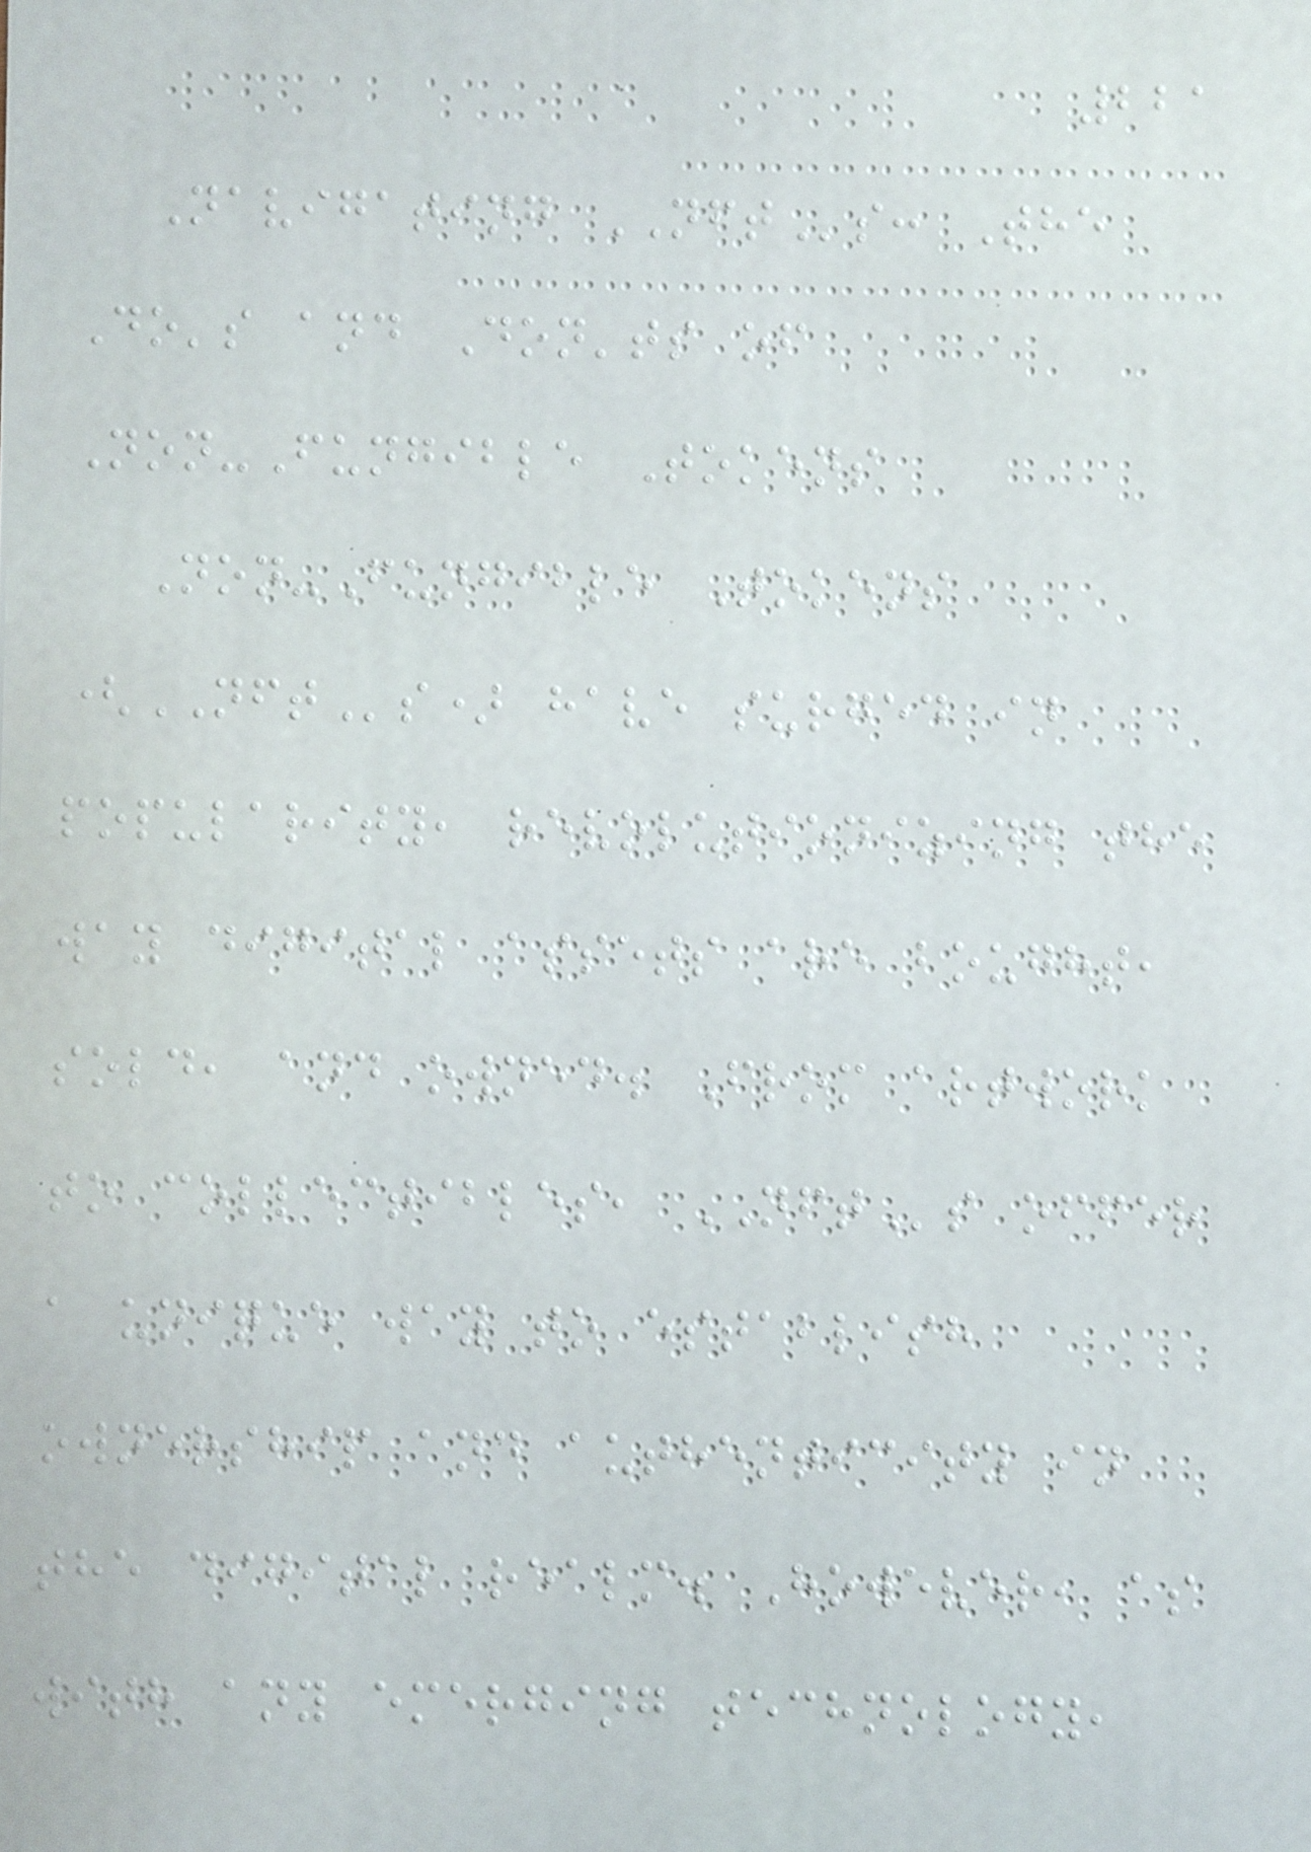221
Navigating NFTs: The
Do's and Don'ts of
Non-Fungible Tokens
Non-Fungible Tokens
(NFTs) have surged in
popularity, revolutionizing the
way digital assets are bought,
sold, and owned. From artwork
to collectibles, NFTs offer
a unique way to establish
ownership and authenticity in
the digital realm. However, as
with any emerging technology,
